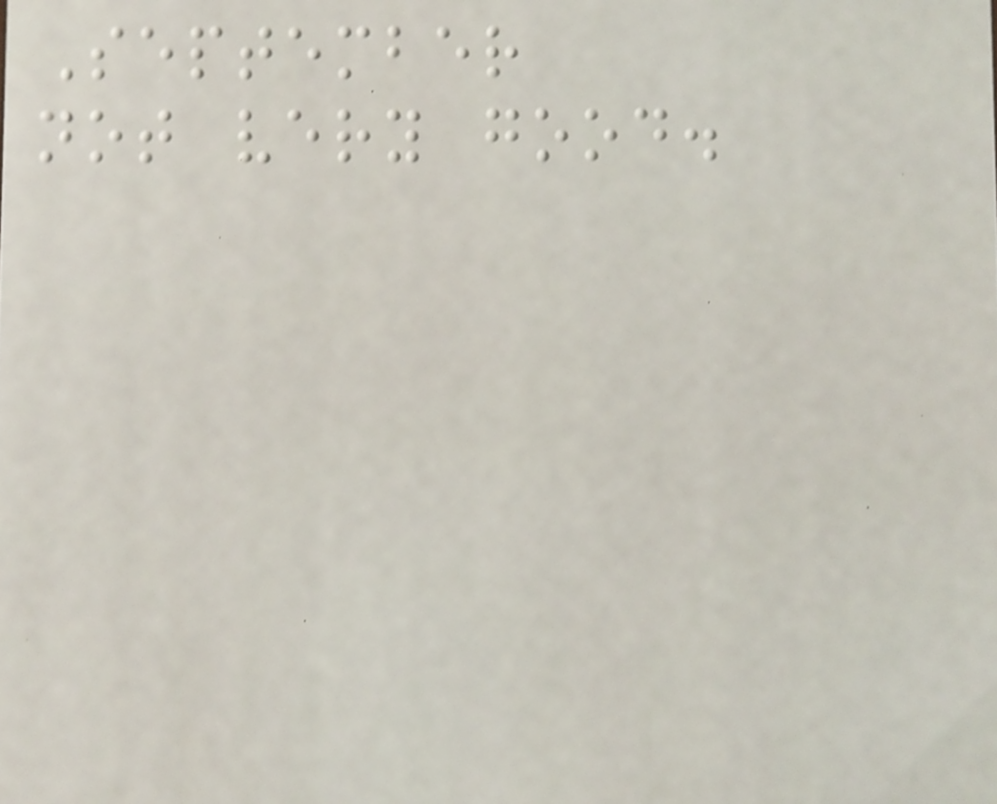September
not very good.
